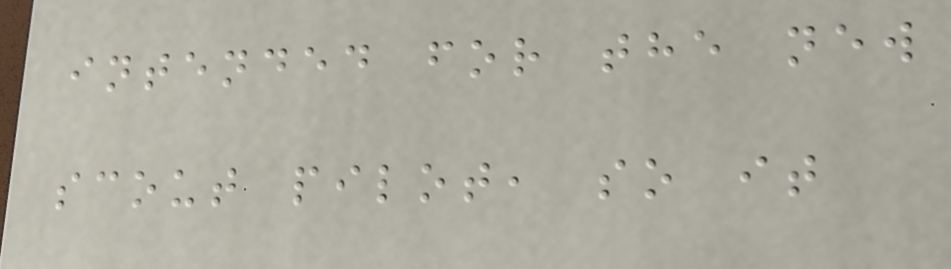intended for the new
scout pilot, so it
